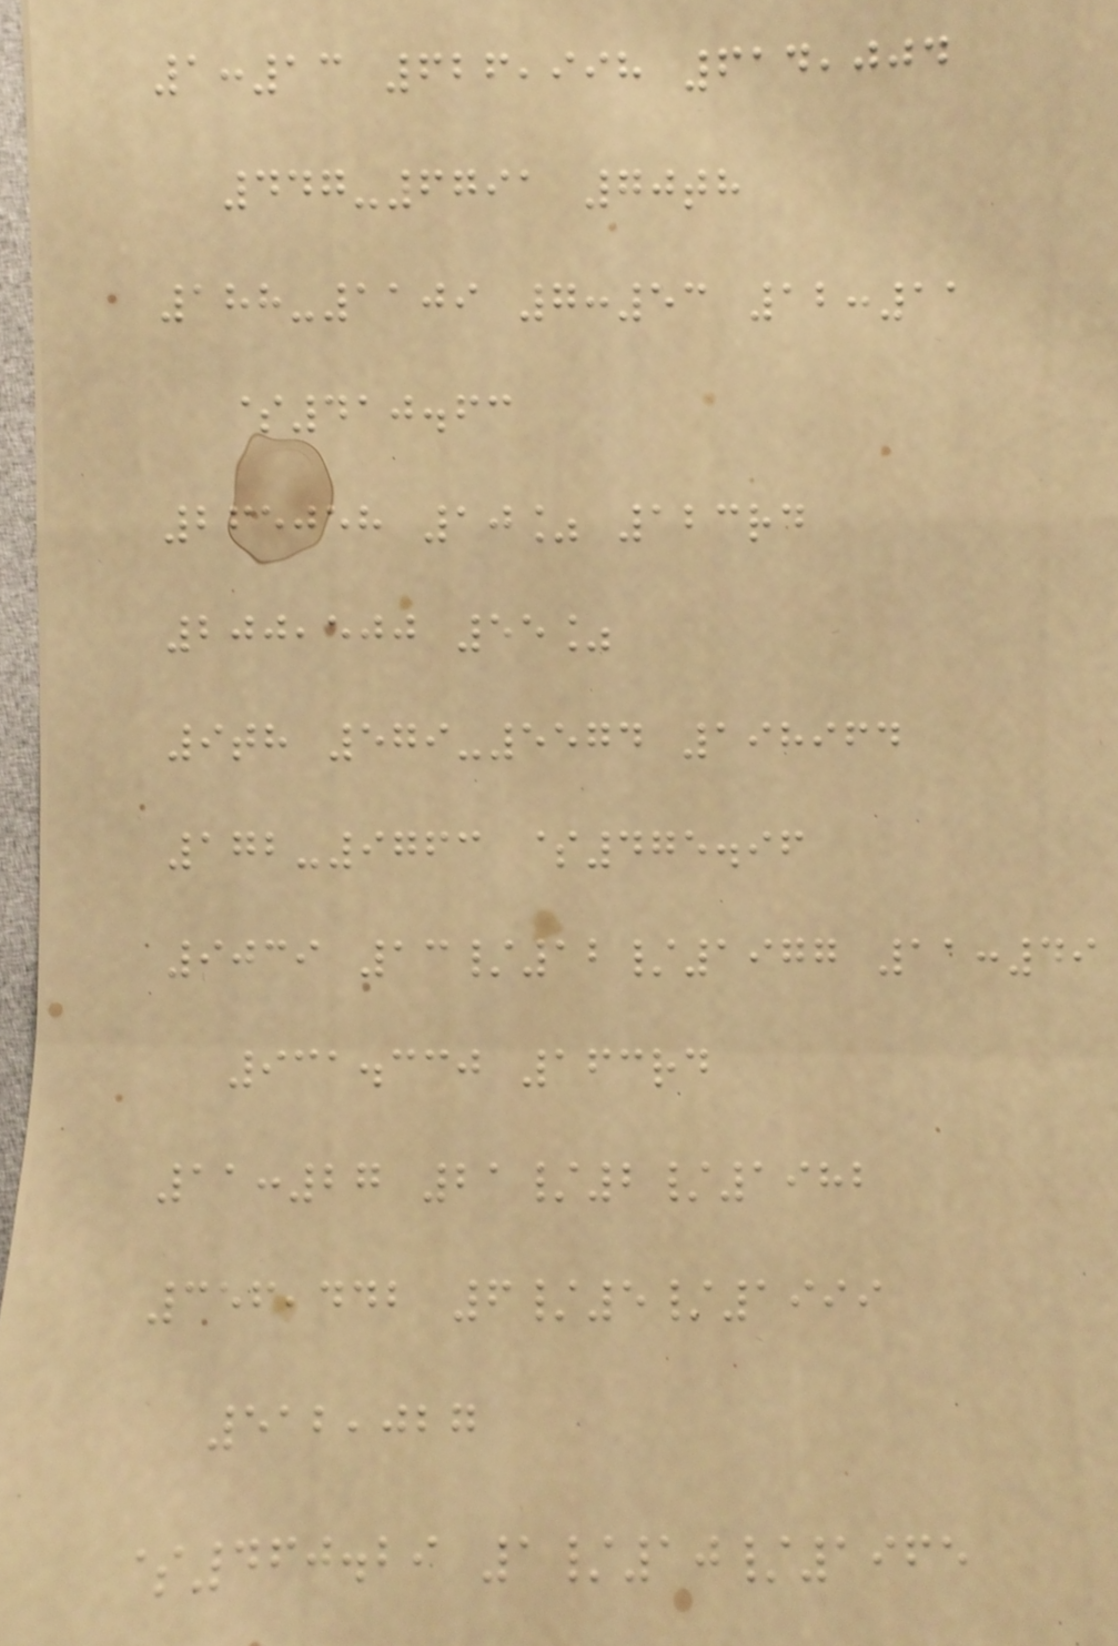1:13 626,998 614,004
447-6791 70th
188-1109 7:53 12:11
$410.63
265058 10% 123rd
200,500 55%
9th 579-5574 198964
172-9763 $475.96
9039 13/12/1977 11:49
931.330 163rd
11:27 21/2/1982
356,442 6/5/1999
512,027
$460.29 1/10/1965
